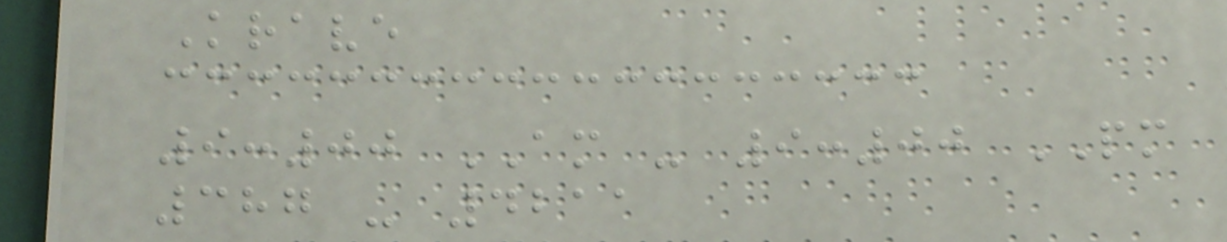Krave
9:00 AM - 9:00 PM
387 - 4211
